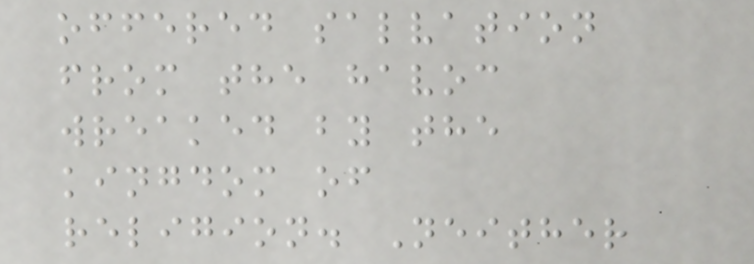offered salvation
from the havoc
wreaked by the
kingdom of
religion. Neither
